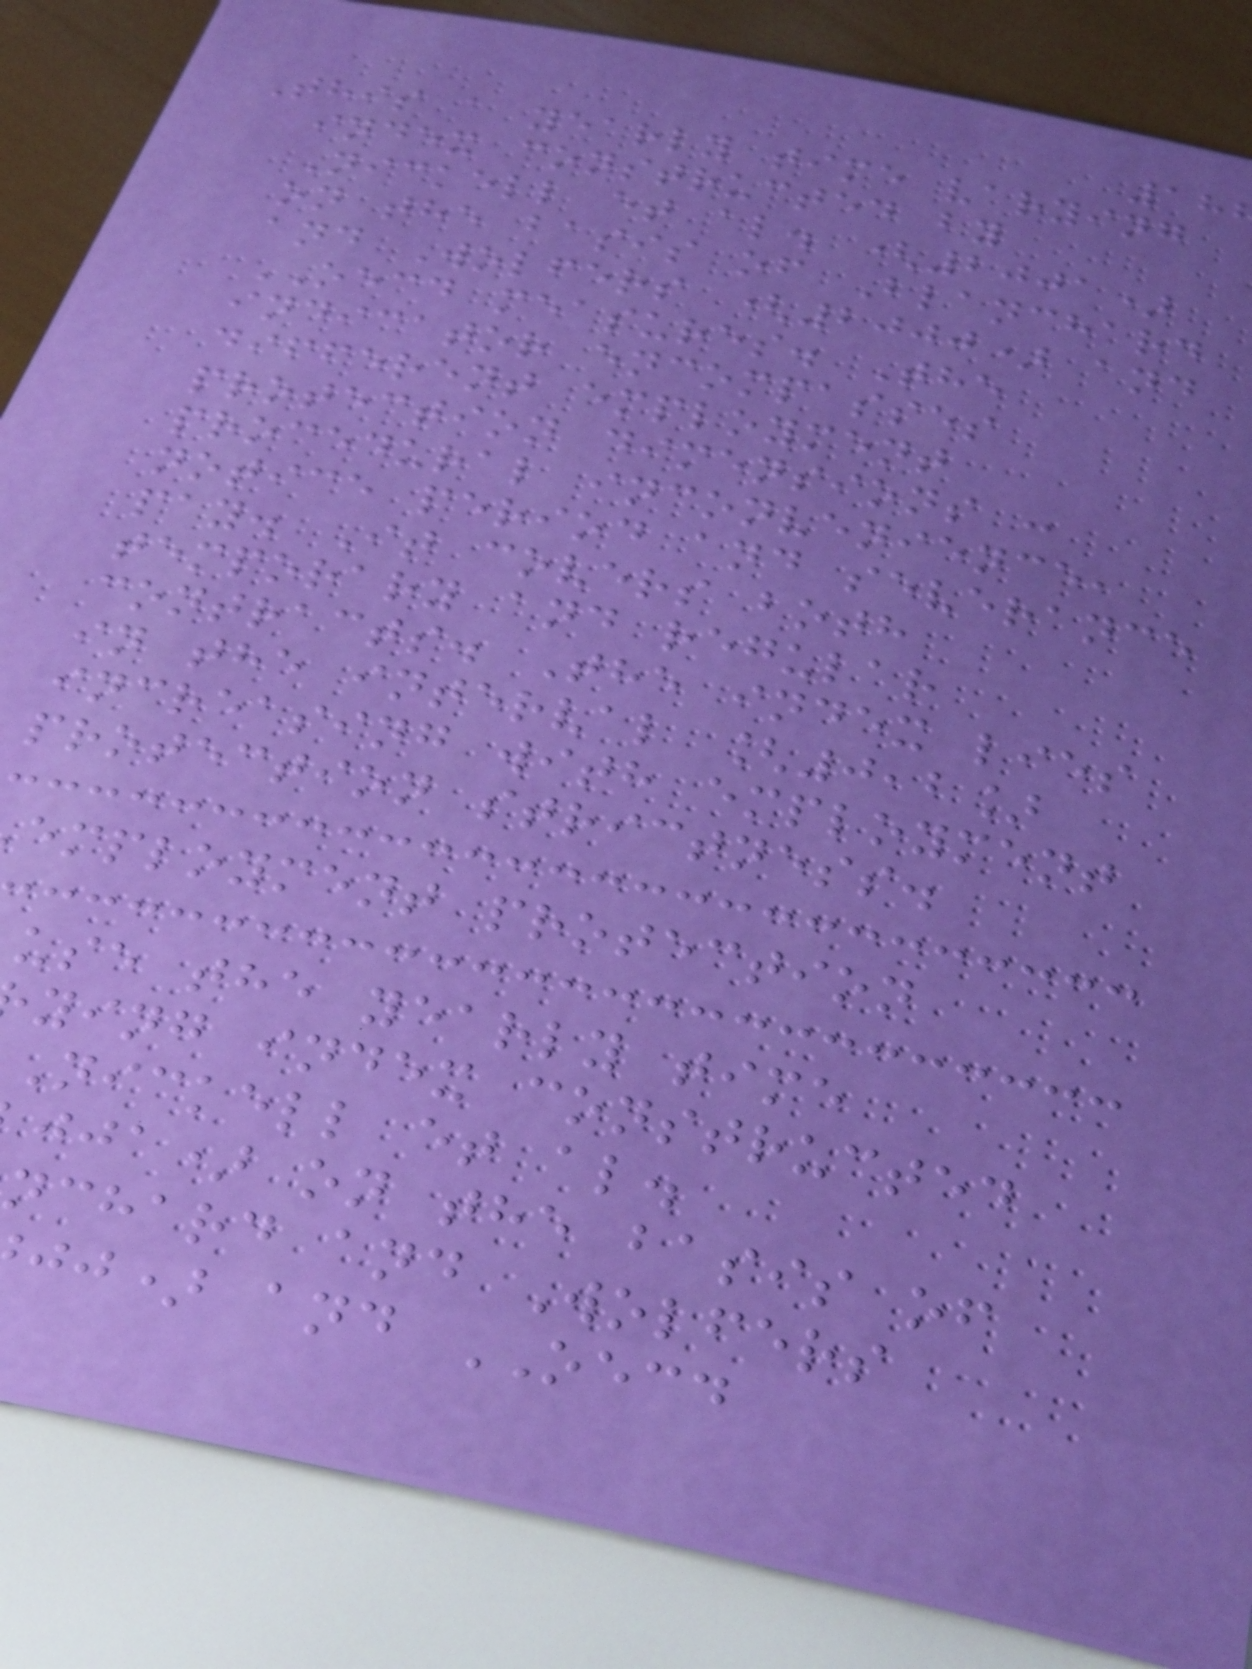This a yearly time varying
index constructed by
Nickell et al. (2001)
on the basis of Blanchard
and Wolfers (2000) and
OECD measures. The
indicator encompasses
different employment
protection dimensions :
procedural inconvenience,
notice period and severance
pay. It covers both
temporary and regular
contracts. The index lies
in the interval [0,2]
increasing with employment
protection strictness.
employment protection
use the yearly time
ying index constructed
Nickell et al.
jja) on the basis of
nchard and Wolfers
jj) and OECD
